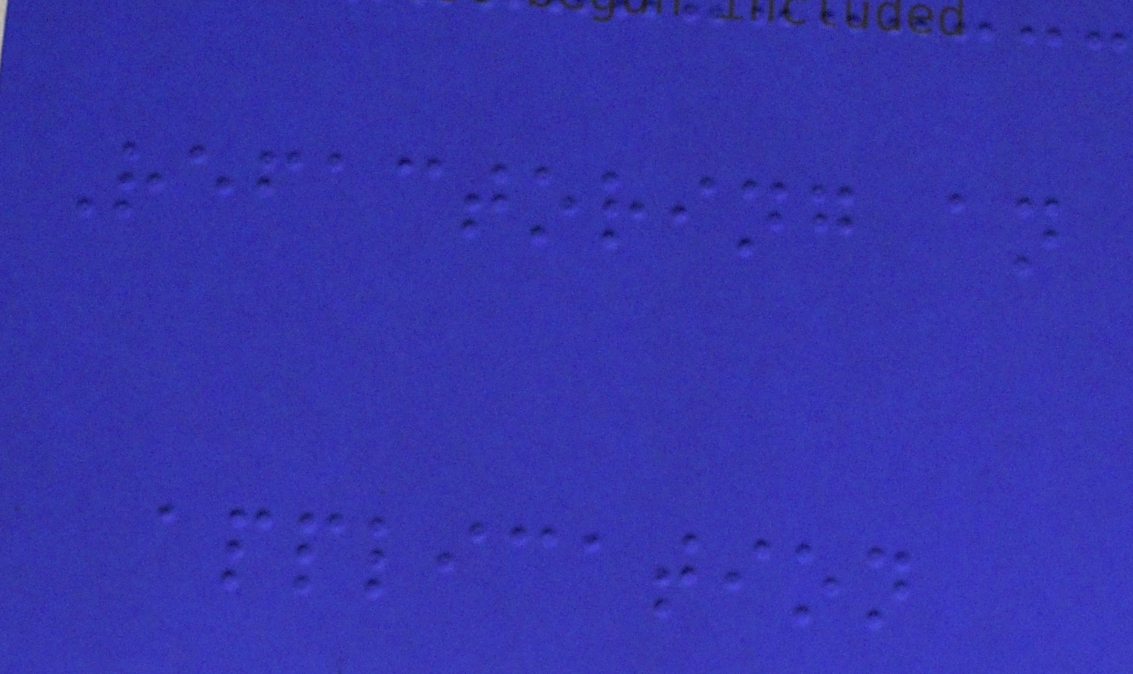Refactoring an
application
